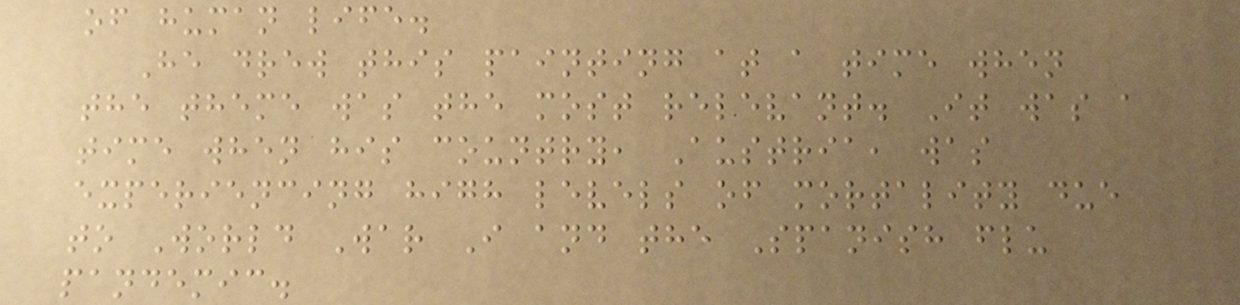of human life.
He drew this painting at a time when
the theme was the most relevant. It was a
time when his country, Austria, was
experiencing high levels of mortality due
to World War I and the Spanish flu
pandemic.
